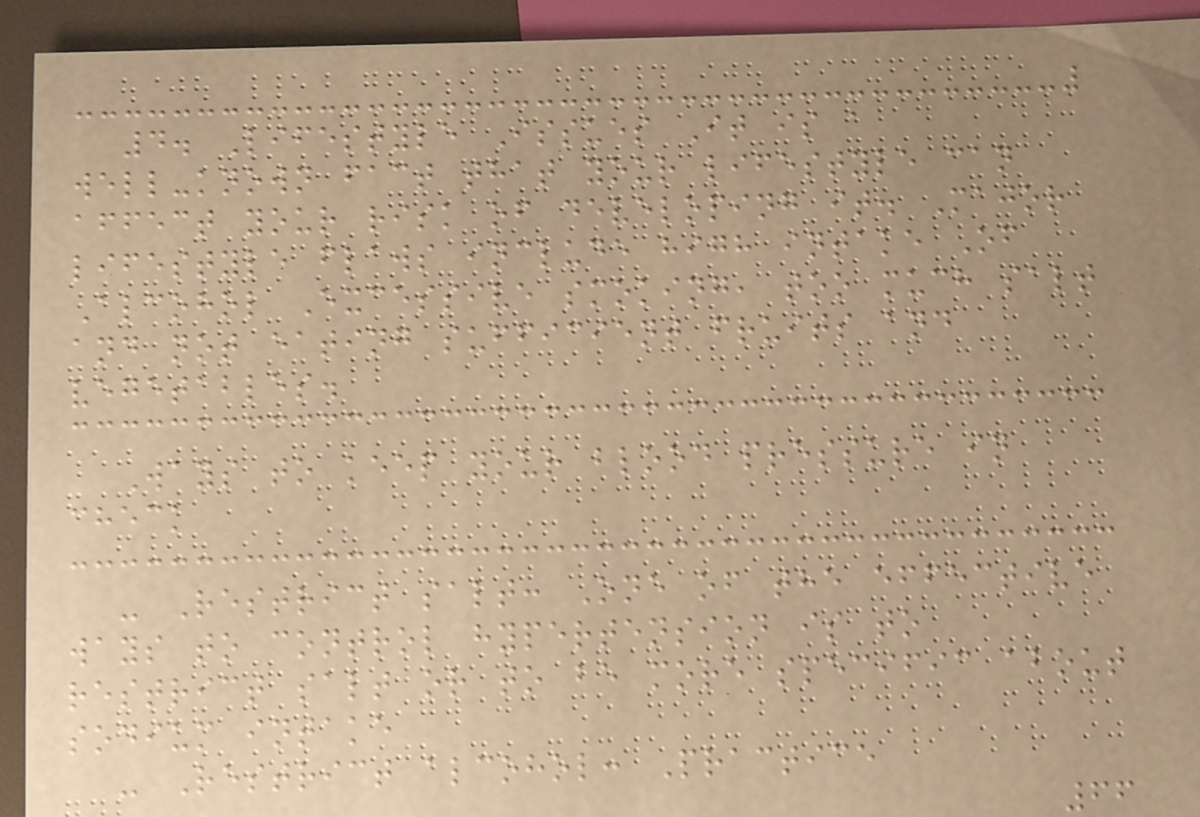4. Lifestyle Issues It is a
well-known fact that your lifestyle can
affect your risk of developing it. Major
lifestyle flaws include high intake Of
Alcohol Excessive smoking, too much salt
and not eating sufficient fruits and
vegetables.
Ways to keep your blood pressure in
check
- Restrict salt: One of the effective
ways to control hypertension is to
restrict salt or to be more specific about
sodium intake
- Restrict alcohol: Practice
66
